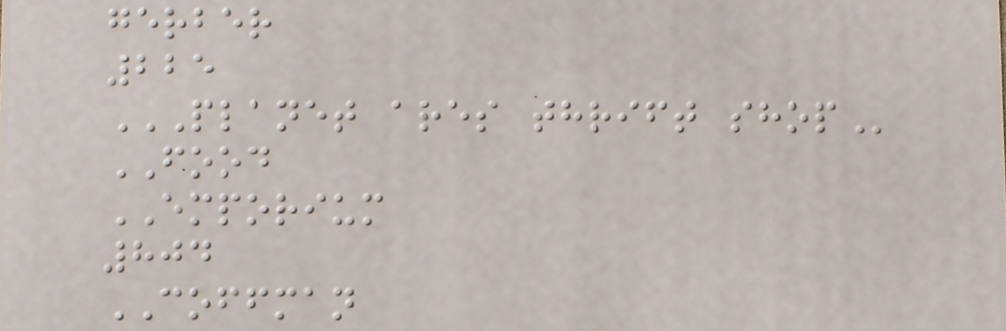gerber
225
PLANET ARES THRIFT SHOP
FOOD
EMPORIUM
804
COFFMAN
